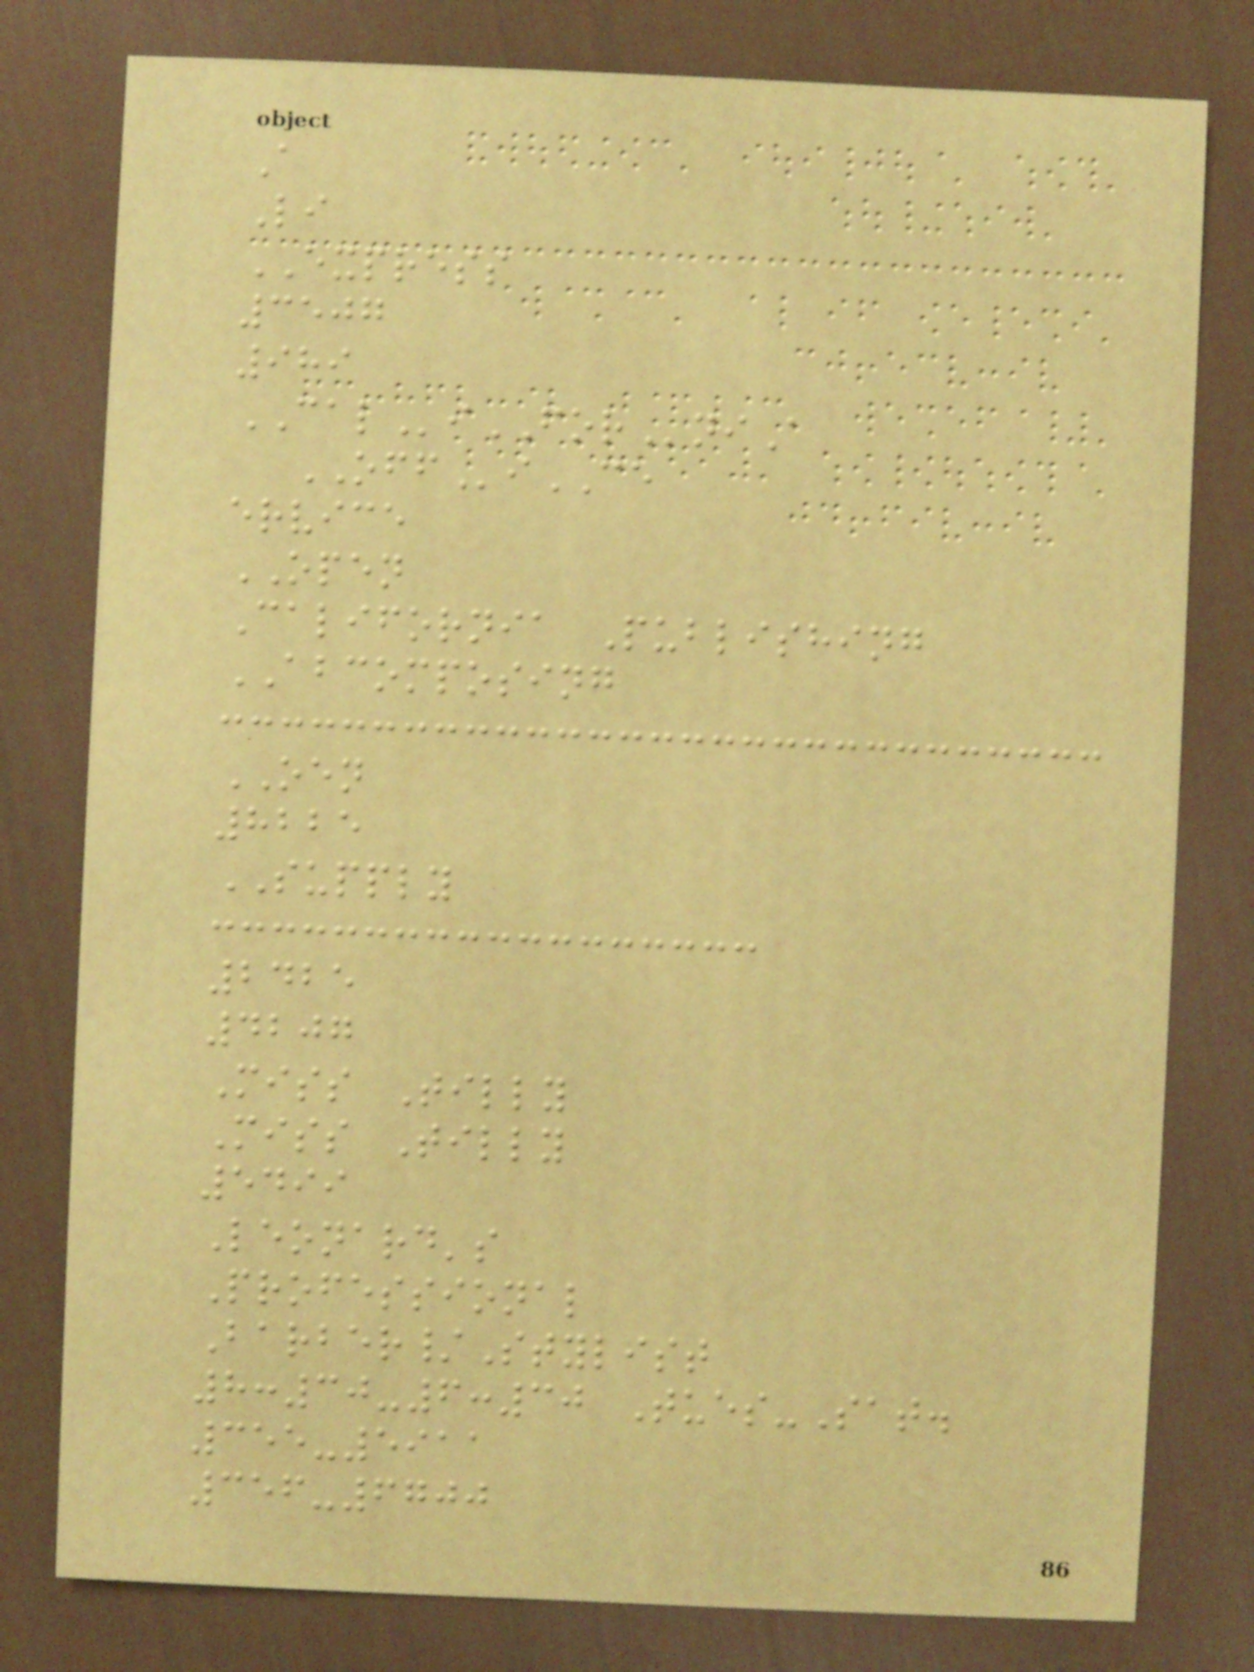A
Li
EXPRESS
3507
989
CALiFORniA
OFFiCE
ervice
OPEN
California Publishing
ABCOMPOSING
OEN
8225
SUPPLY
2425
4207
Miss Tilly
Miss Tilly
5499
Leonard's
Professional
Barber/Stylist
8:30-6:30 Tues-Sat.
355-5911
356-6700
